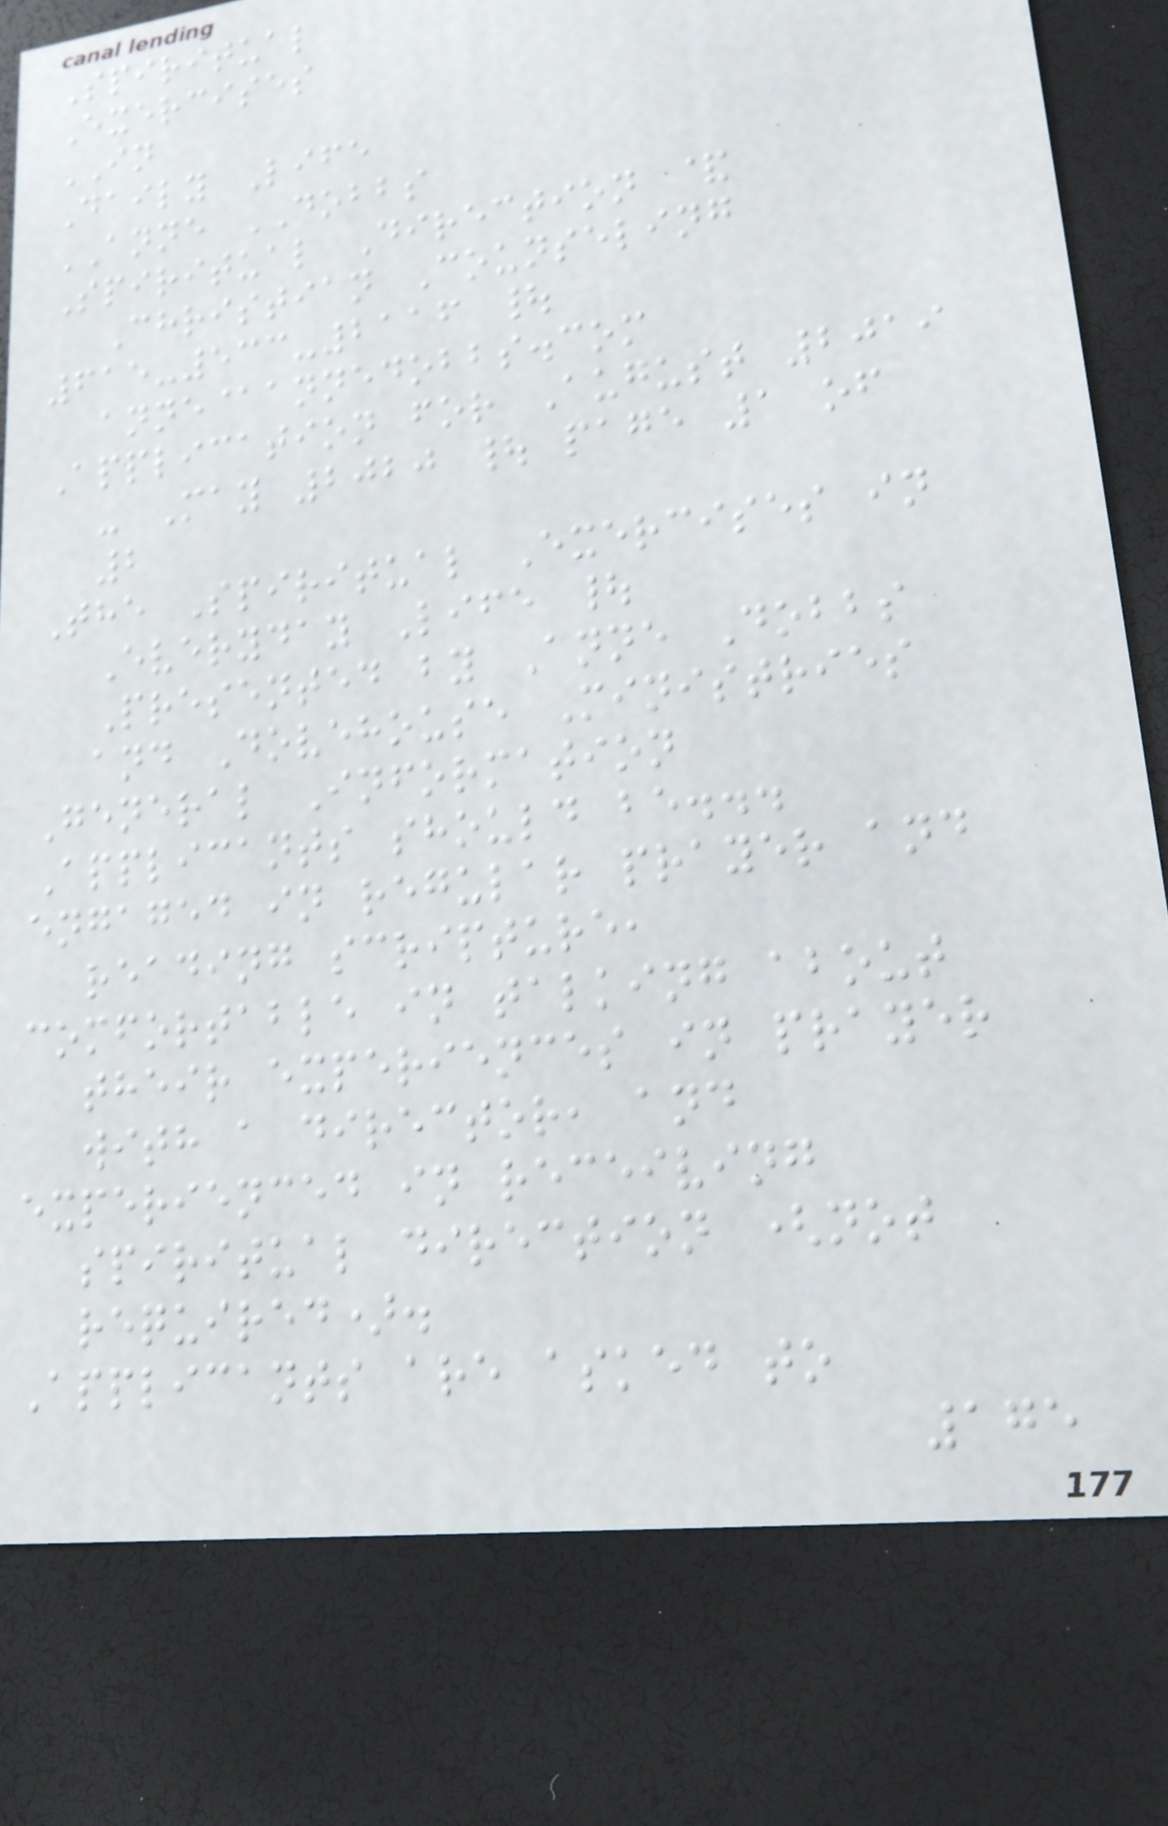Spiritual
Exercises
IN
Daily Life
ANNE DOBBS
Spiritual Direction &
Christian Counseling
615-533-2116 |
anne@annedobbs.com
Application for August 2019
- May 2020 | page 1 of
2
The Spiritual Exercises in
Everyday Life |
Presented by Anne Dobbs
and Dovehouse Ministries
General Information
Applicants should be...
engaged in regular prayer and
reading scripture,
comfortable in talking about
their experiences in prayer
with a director, and
experienced in receiving
spiritual direction (not
required).
Applicants are asked to
175
